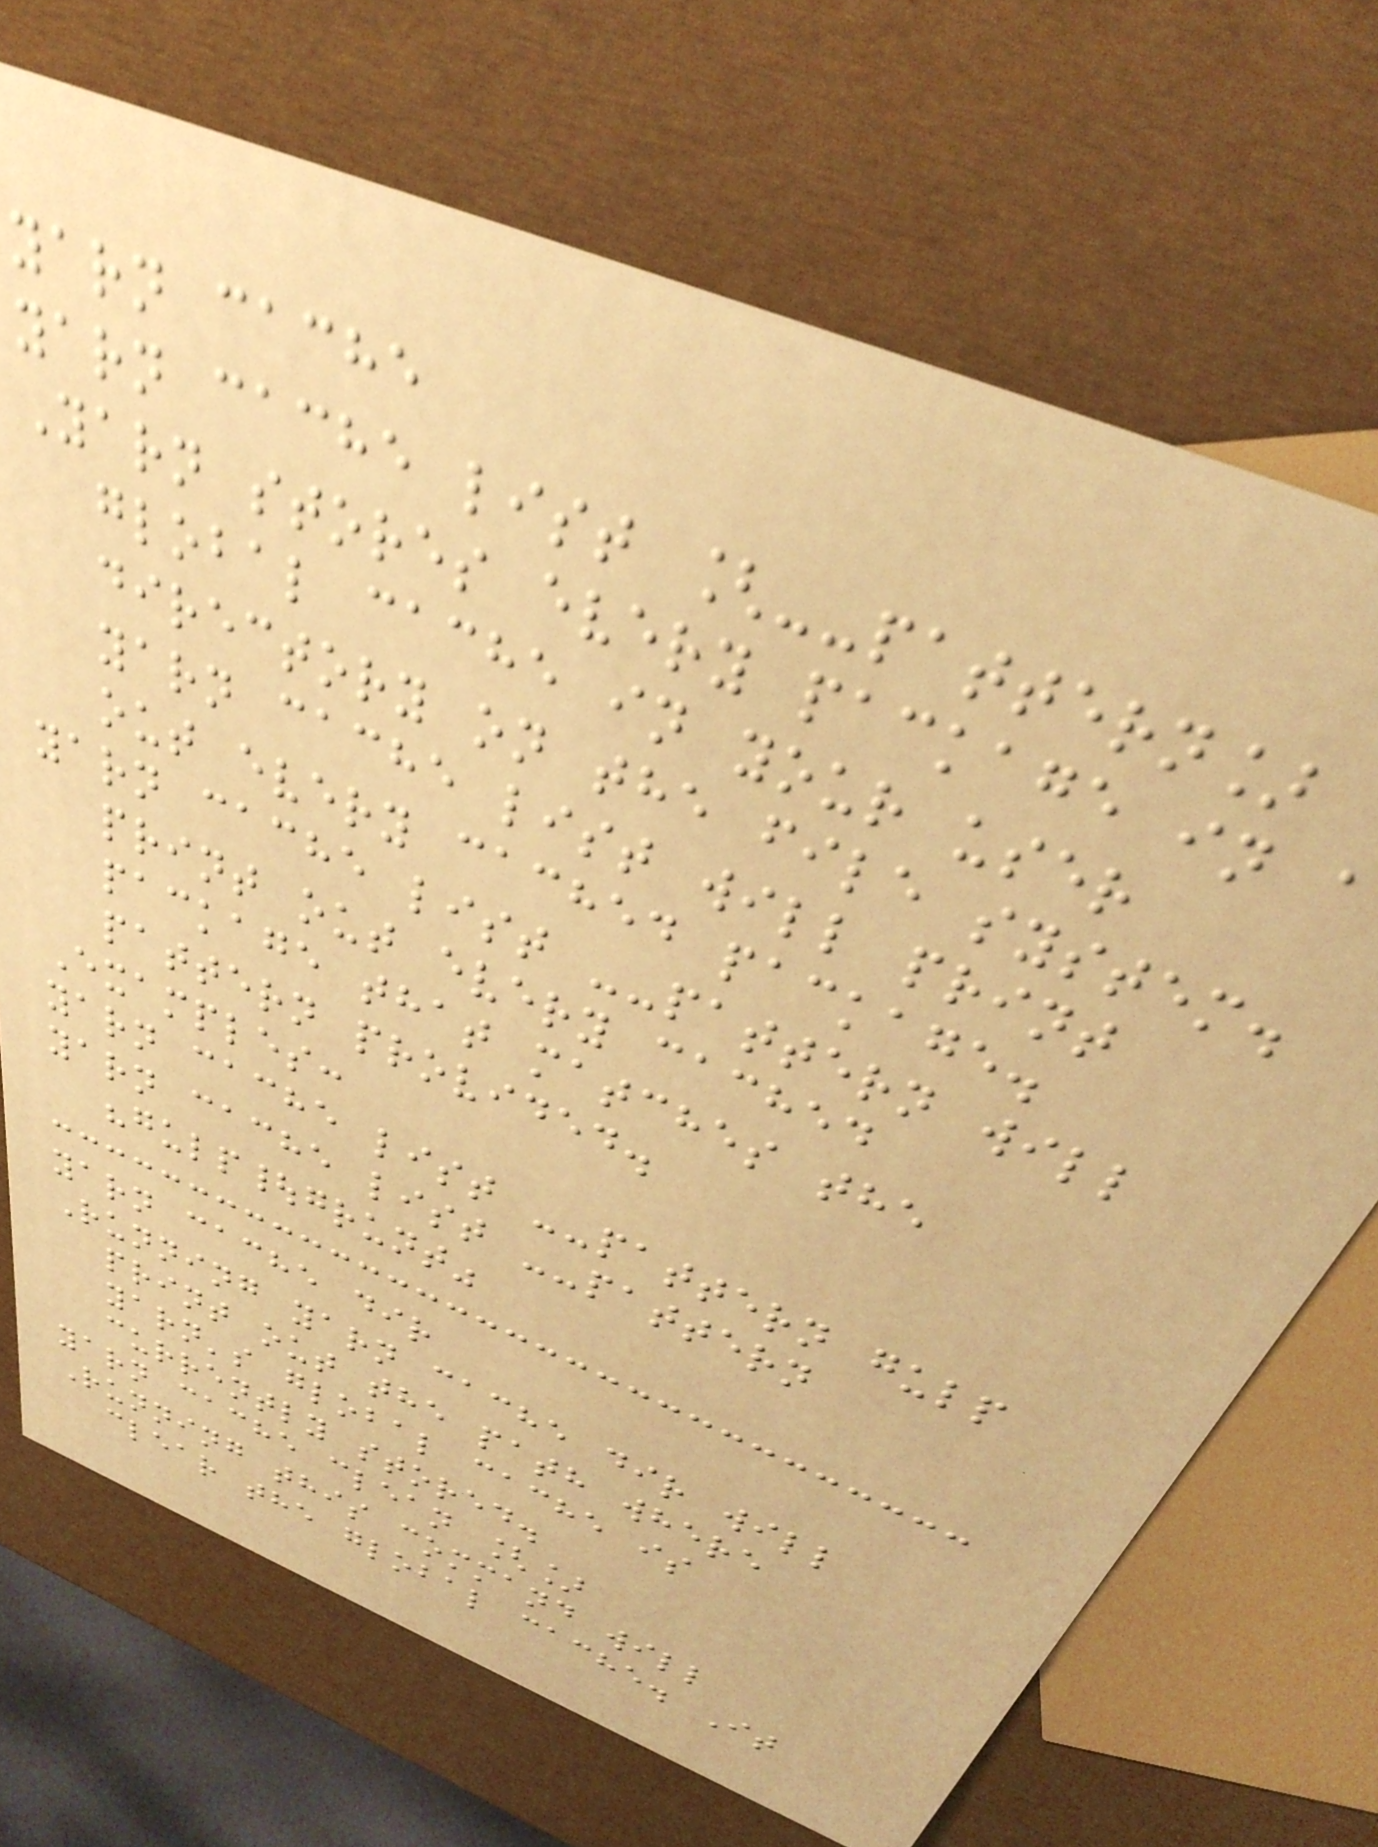yarn cache
yarn cache list [--pattern]
Yarn stores every package in a
global cache in your user
directory on the file system.
yarn cache list will print
out every cached package.
yarn cache list --pattern will
print out every cached
package that matches the
pattern provided.
Examples:
yarn cache list --pattern gulp
yarn cache list --pattern
"gulp|grunt"
yarn cache dir
Running yarn cache dir will
print out the path where
yarn's global cache is
currently stored.
yarn cache clean []
Running this command will
clear the global cache. It
